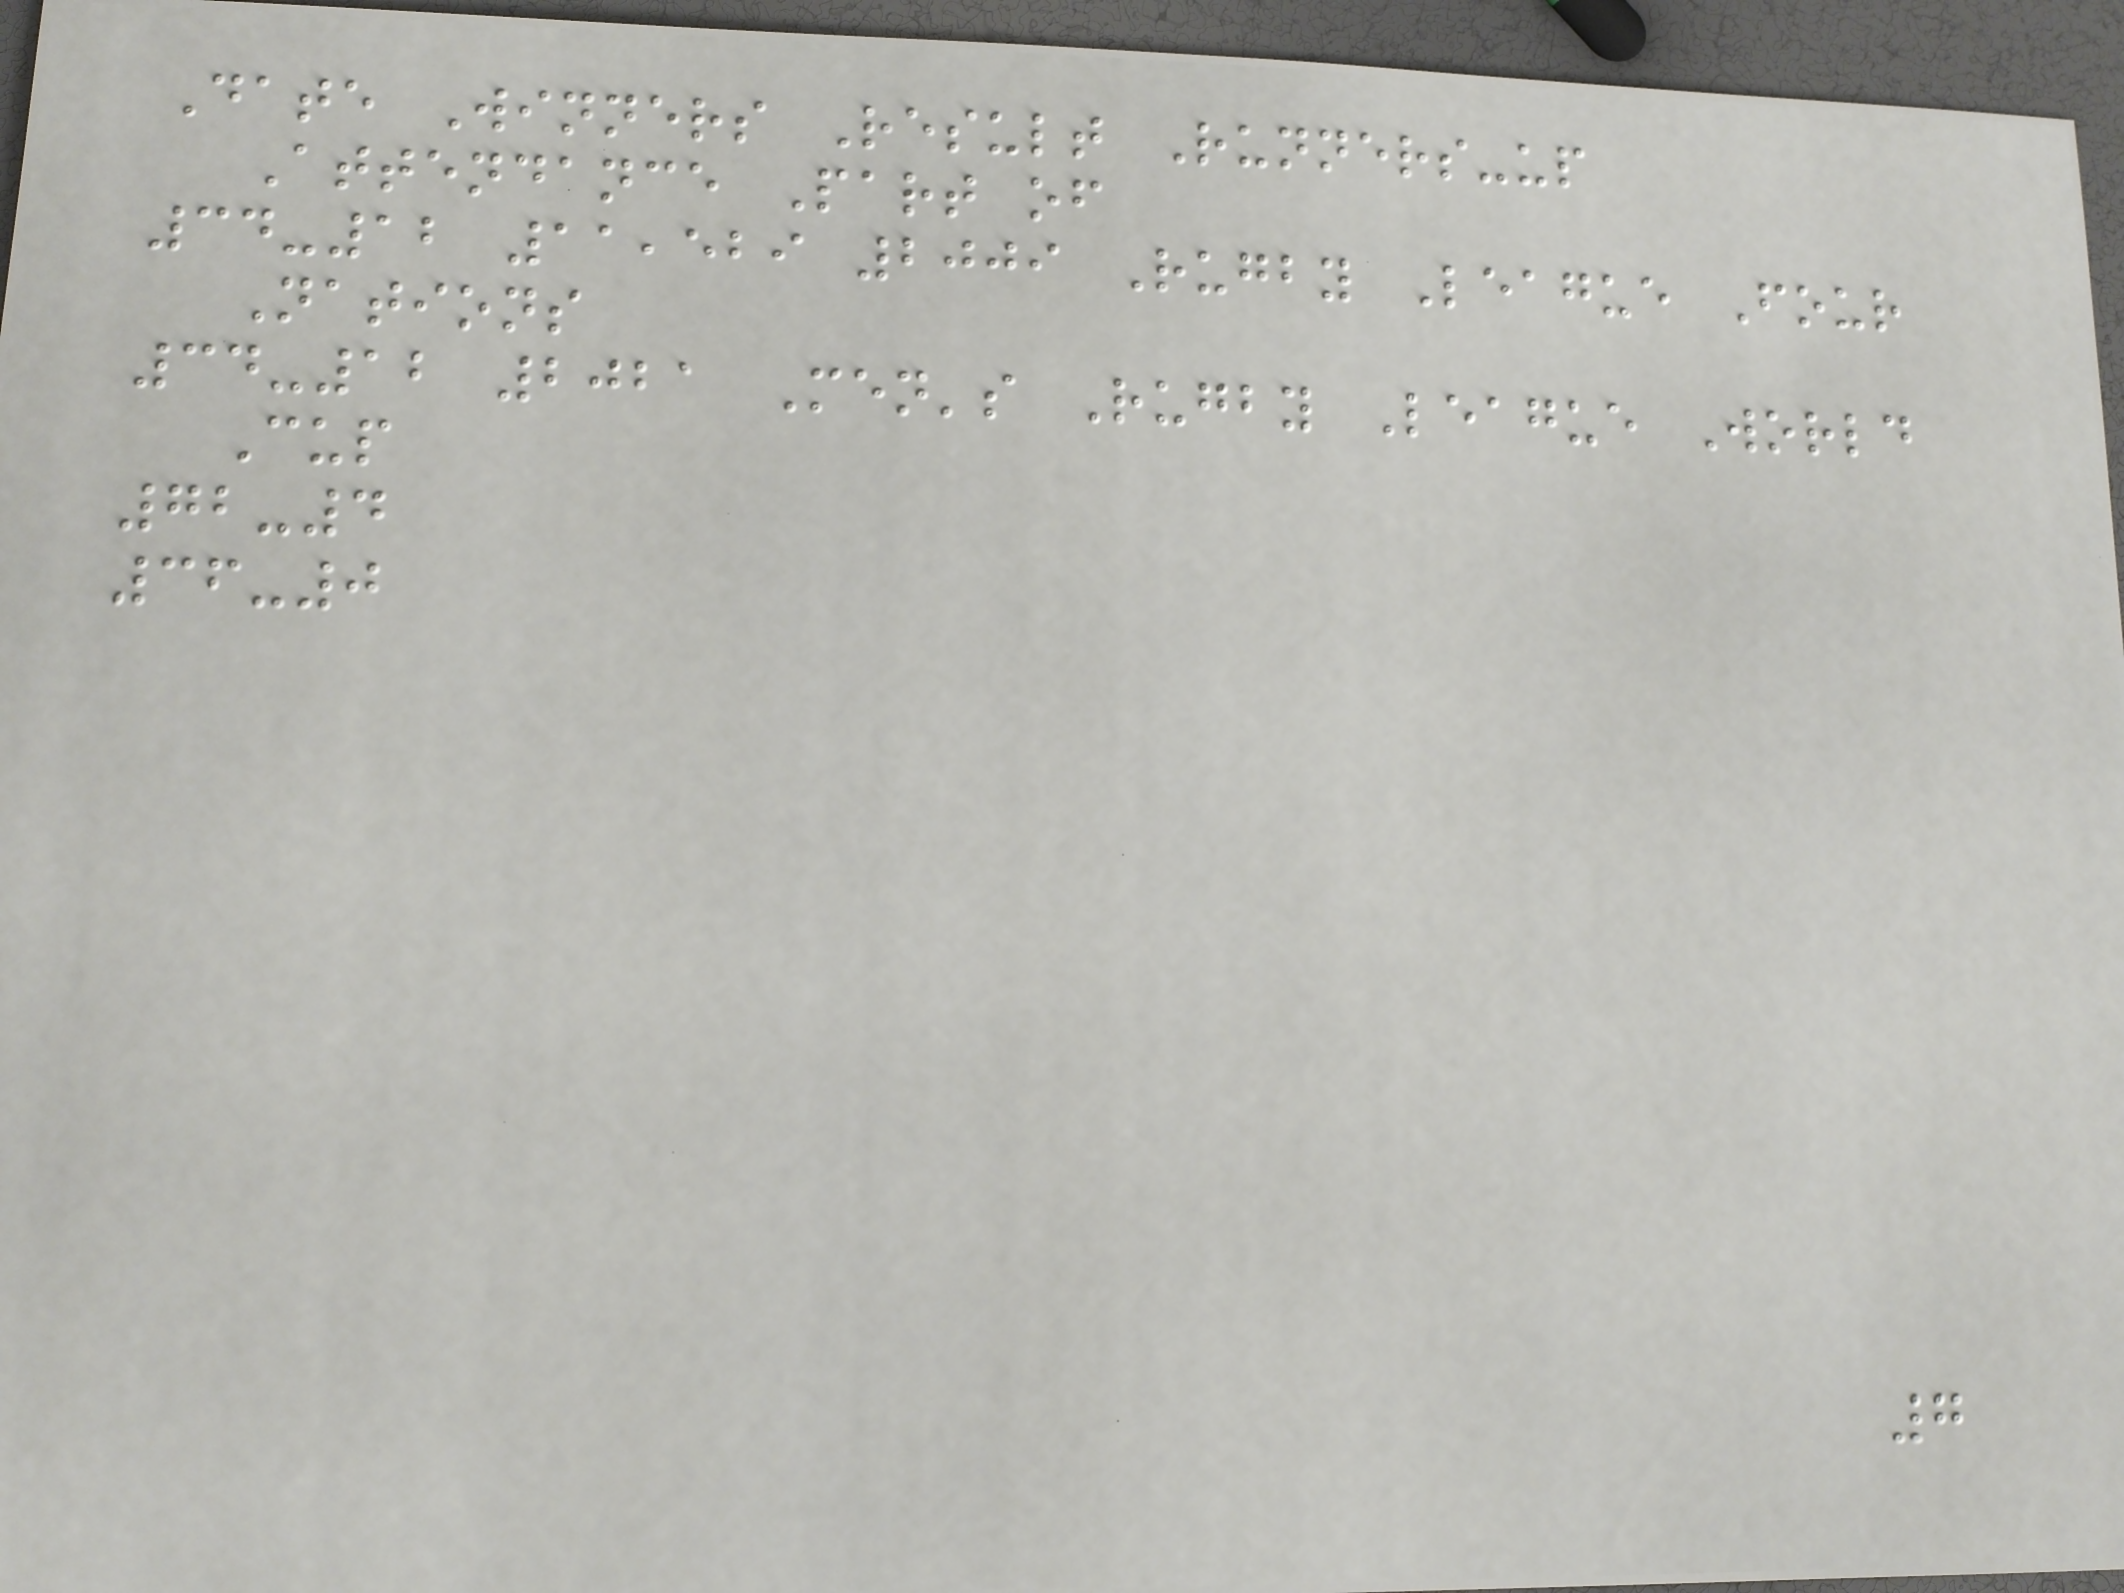Date Winners Result Runners-up
Attendance Part of
34-12 11,529 2009 Rugby League Four
Nations
34-12 2021 Men's Rugby League World
Cup
72-4
36-0
7
